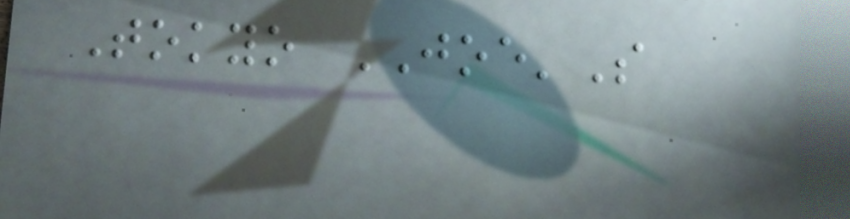Tokyo JOE'S
